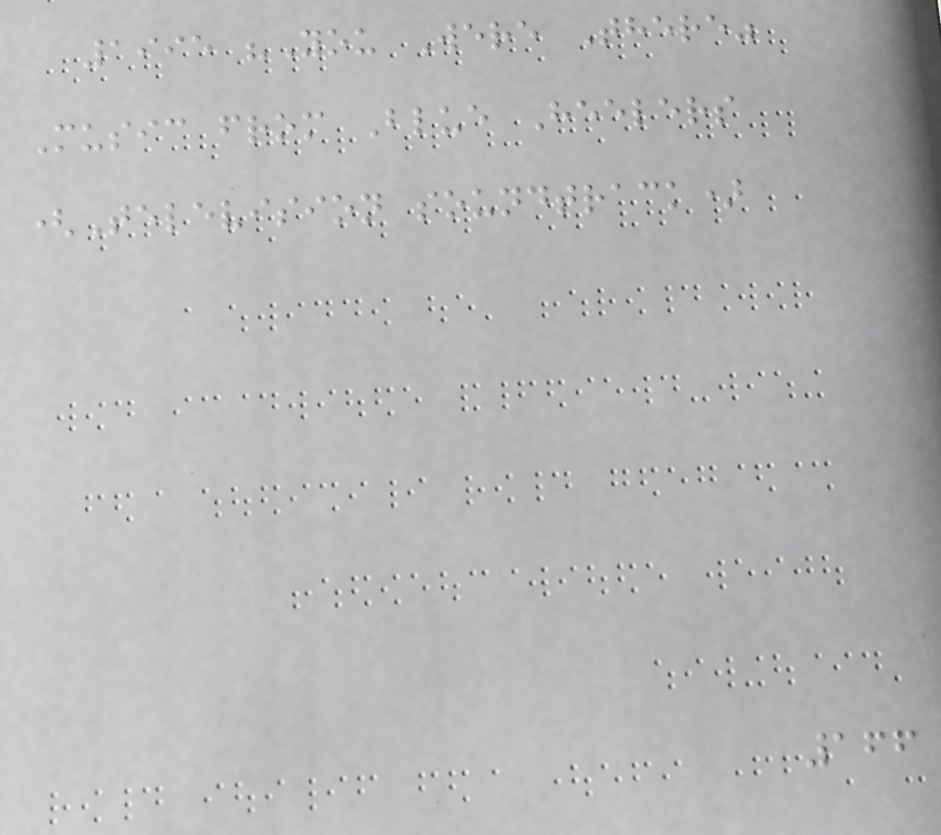1995 "You Were There"
Music from Blue Heelers
(Television soundtrack)
166
